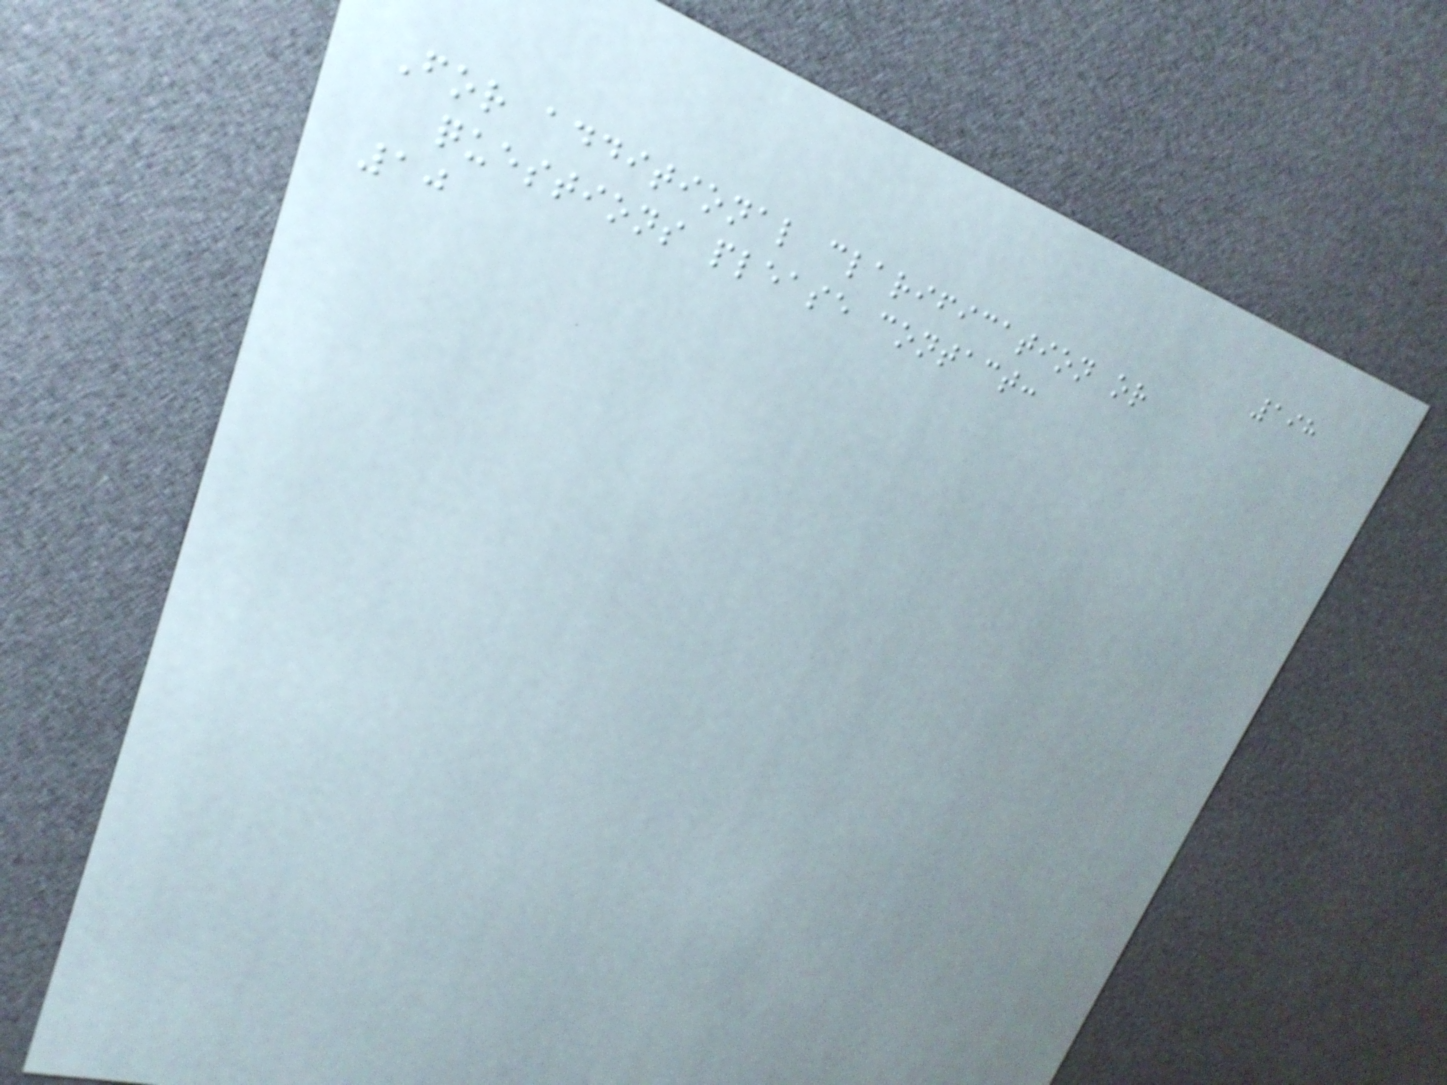198
For additional clarification or
questions please contact:
10
